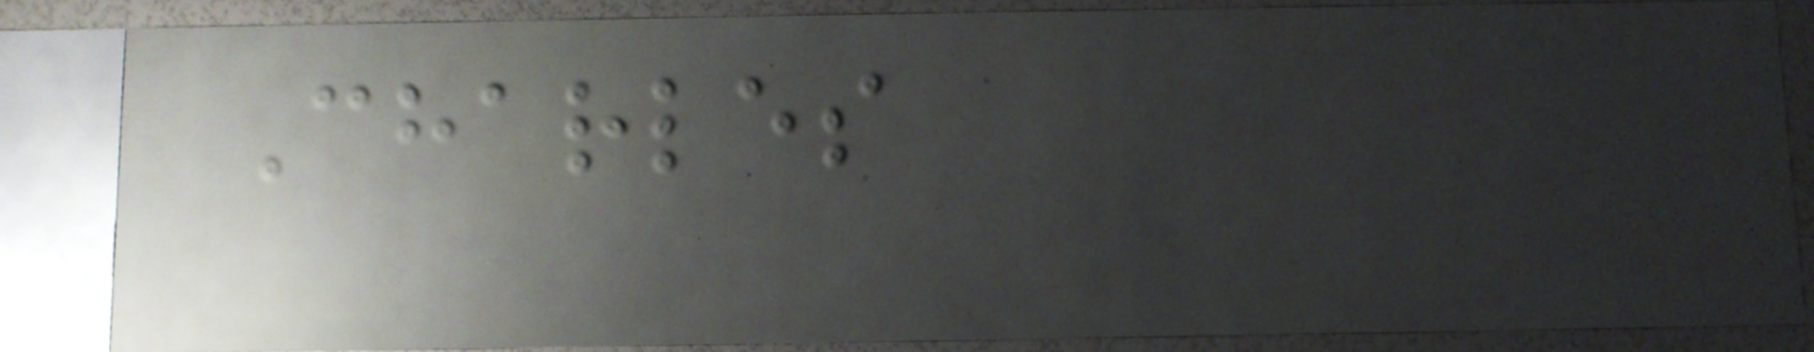Charles
